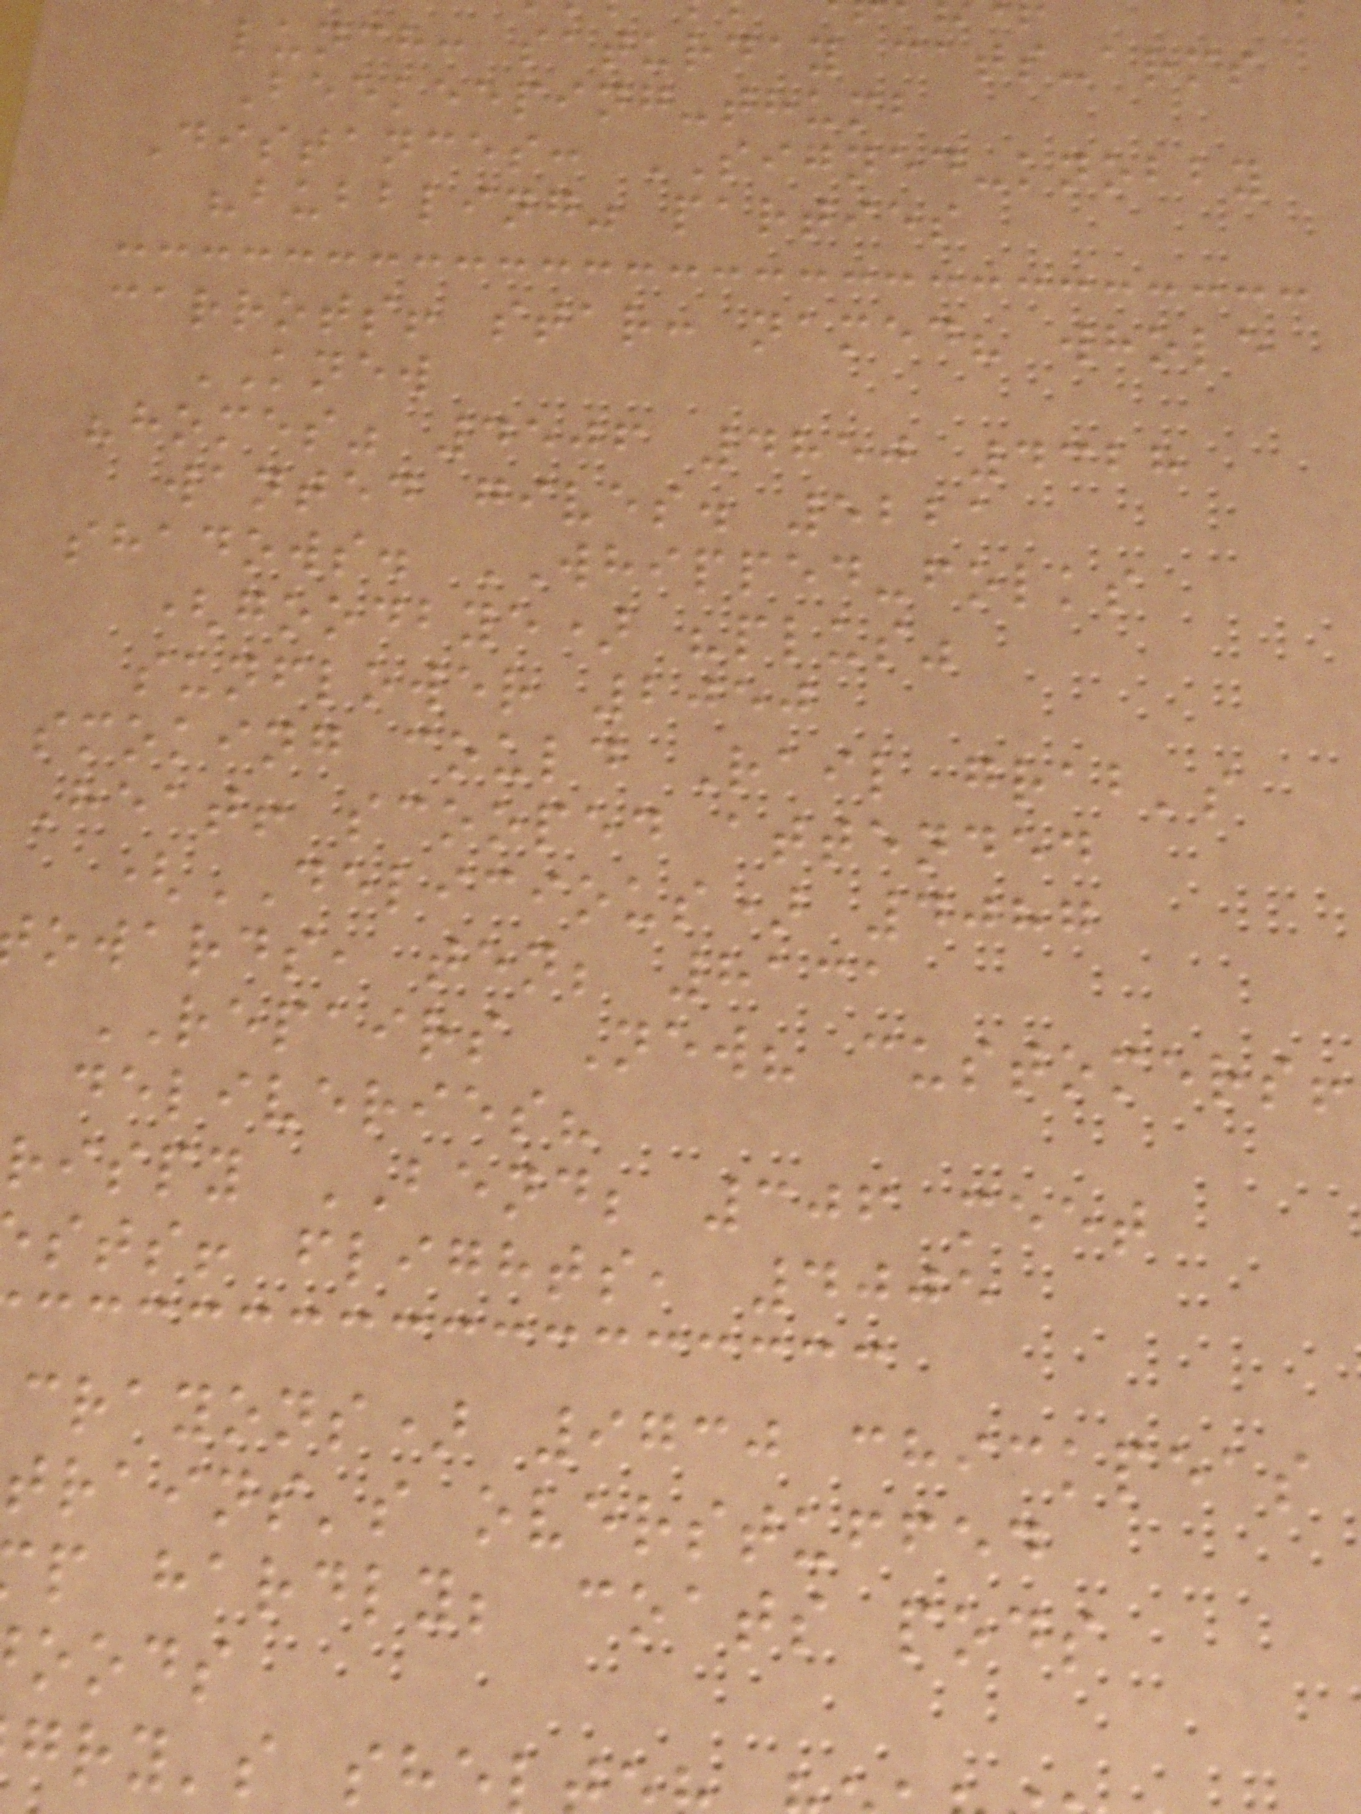lunch: saturday cats-arms
Beekeeping-thumb
Distances: SIGNED-knobby
"bubbling" parties
carrots! star: named? whole
KNEW
"homes" 4506 4850 4328
wanted gives. 5221
shadows. WHIPPED-folks
(goodbye) "plus"
sunflower 2050
smoking could Rail grab's
Heat! scooped attended
(DELICIOUS) 4087
owards, ten; 8131
REPAIRS New? customers!
deliveries?
rispy BEND; 306 meet
sts! flights, 4005
crayons) 9730 chickpeas
trains's overstuffed
p hardly; coats pods
oods
gry's she
